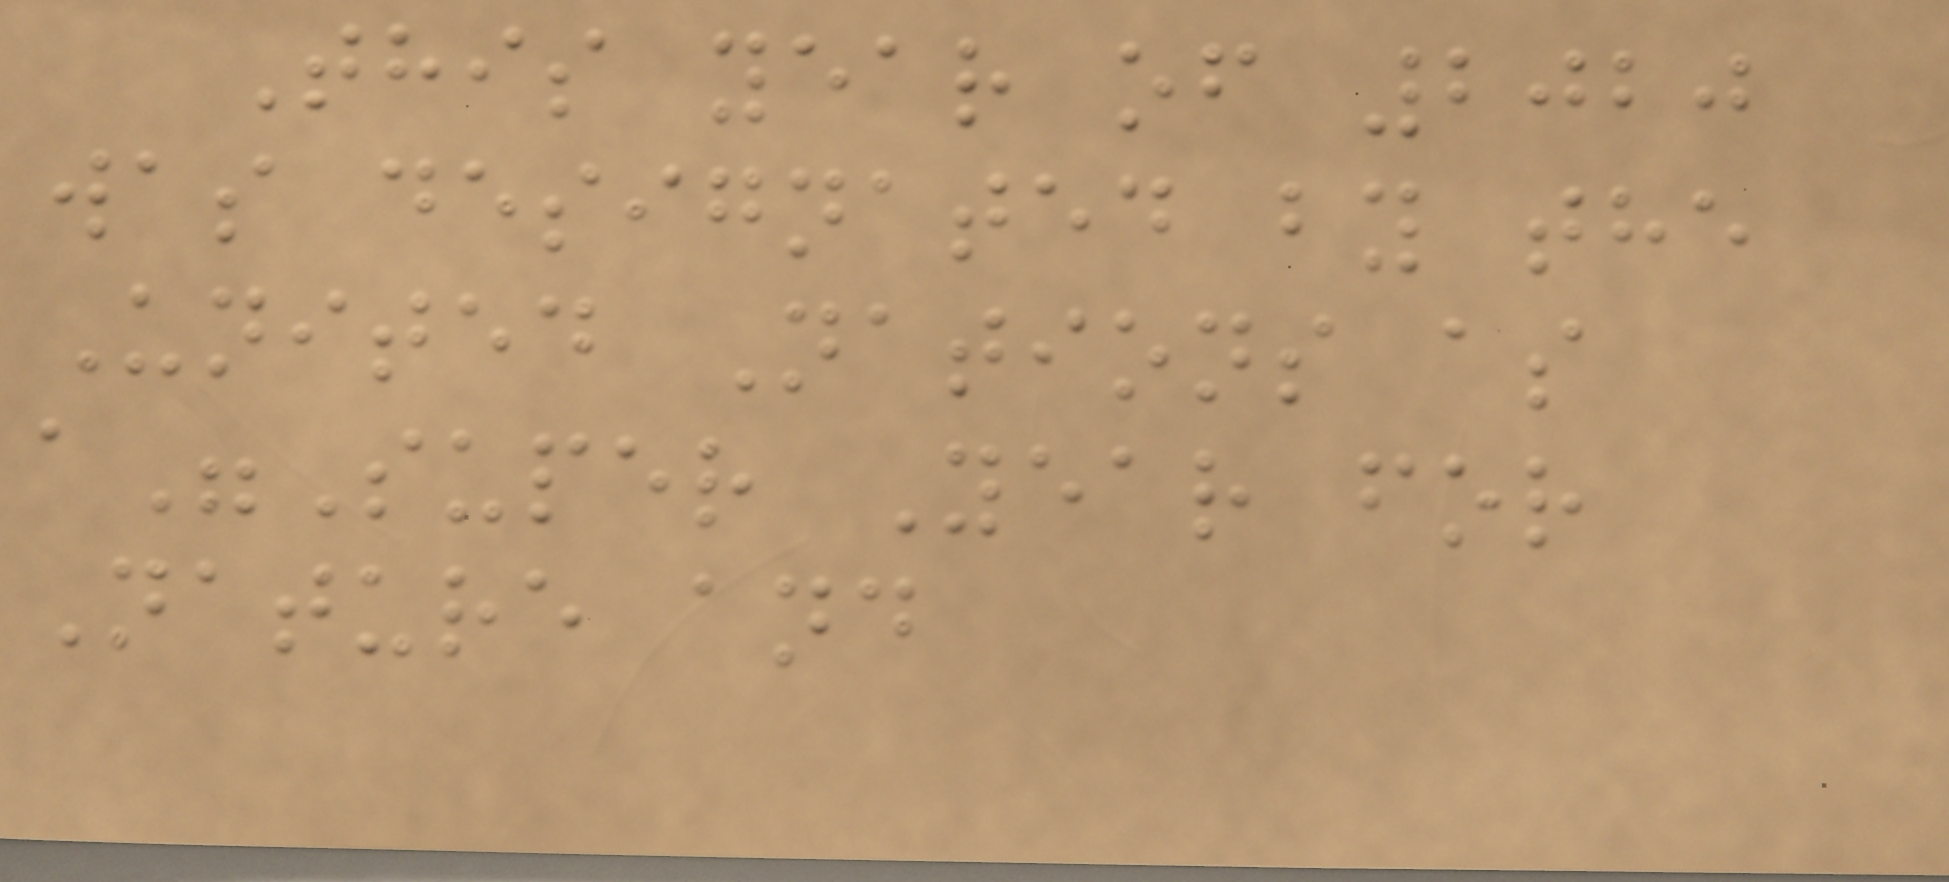This year of 2020
was designated by the
United Nations as
a"Super Year for
Nature and
